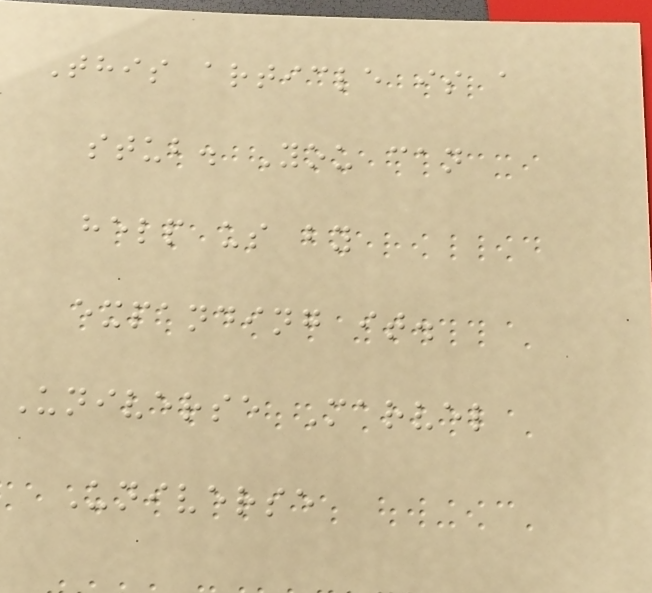This article is a
stub. You can
help us by
expanding it.
Universe Marvel
Universe
